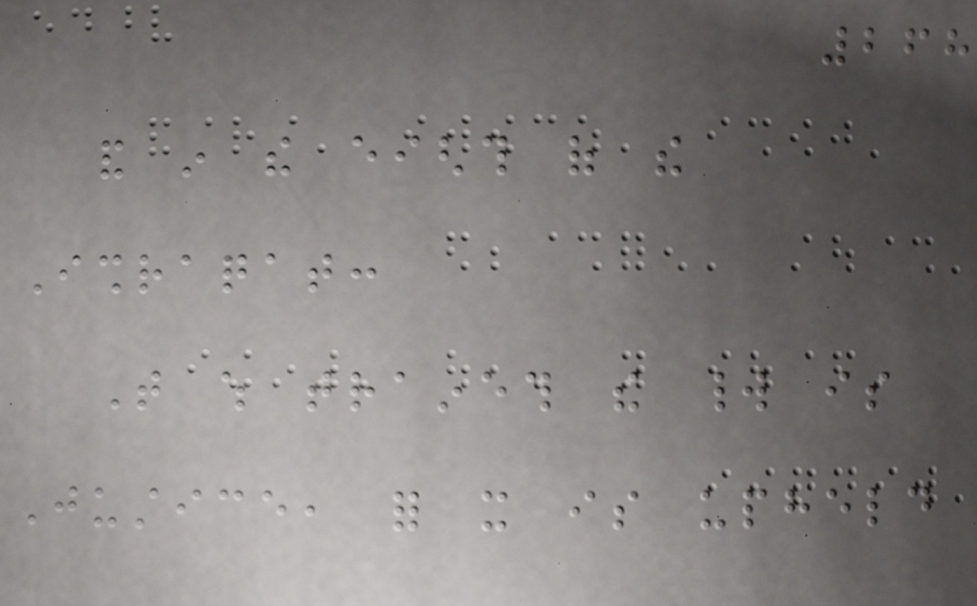268
and in the eighth of the
Ishraqat:
That which traineth the world is
Justice, for it is upheld
